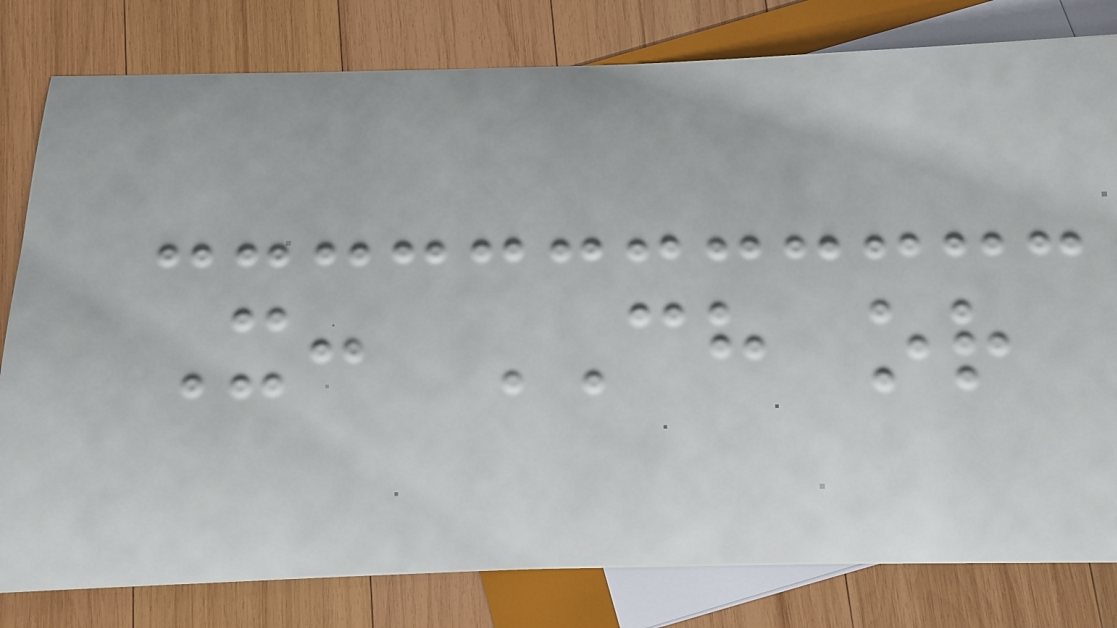X: CH or
